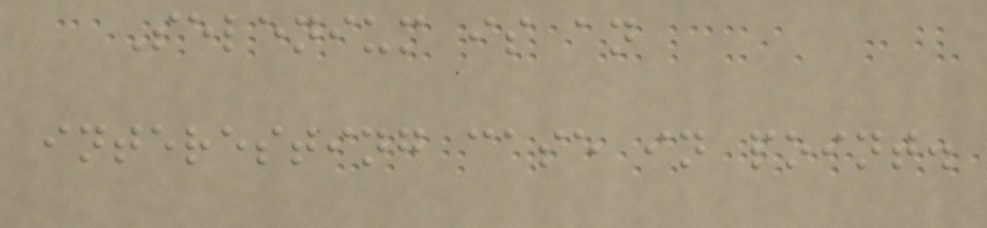Selenium is an
interesting case in point.
